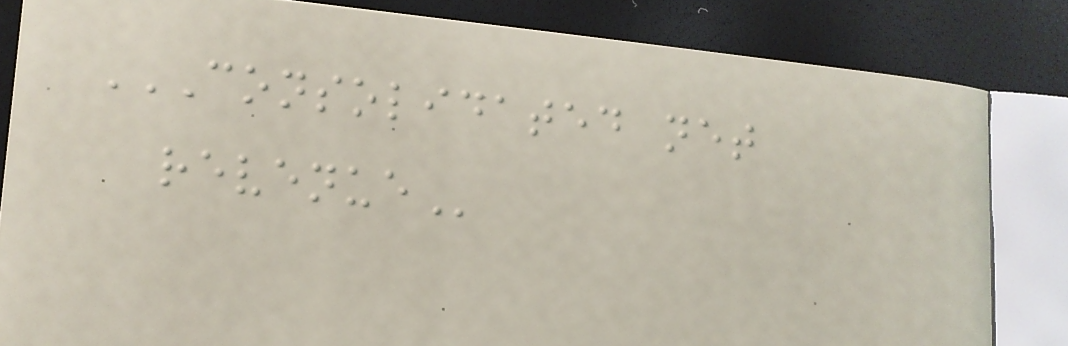CONSOLIDATED NET
REVENUE
